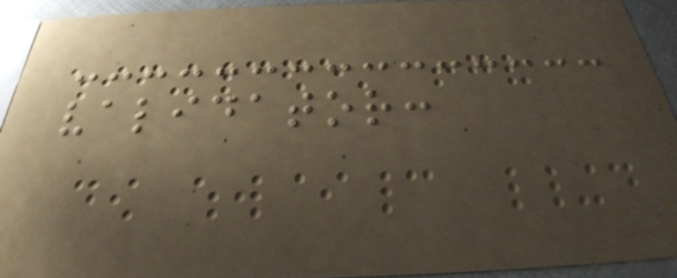validator:
